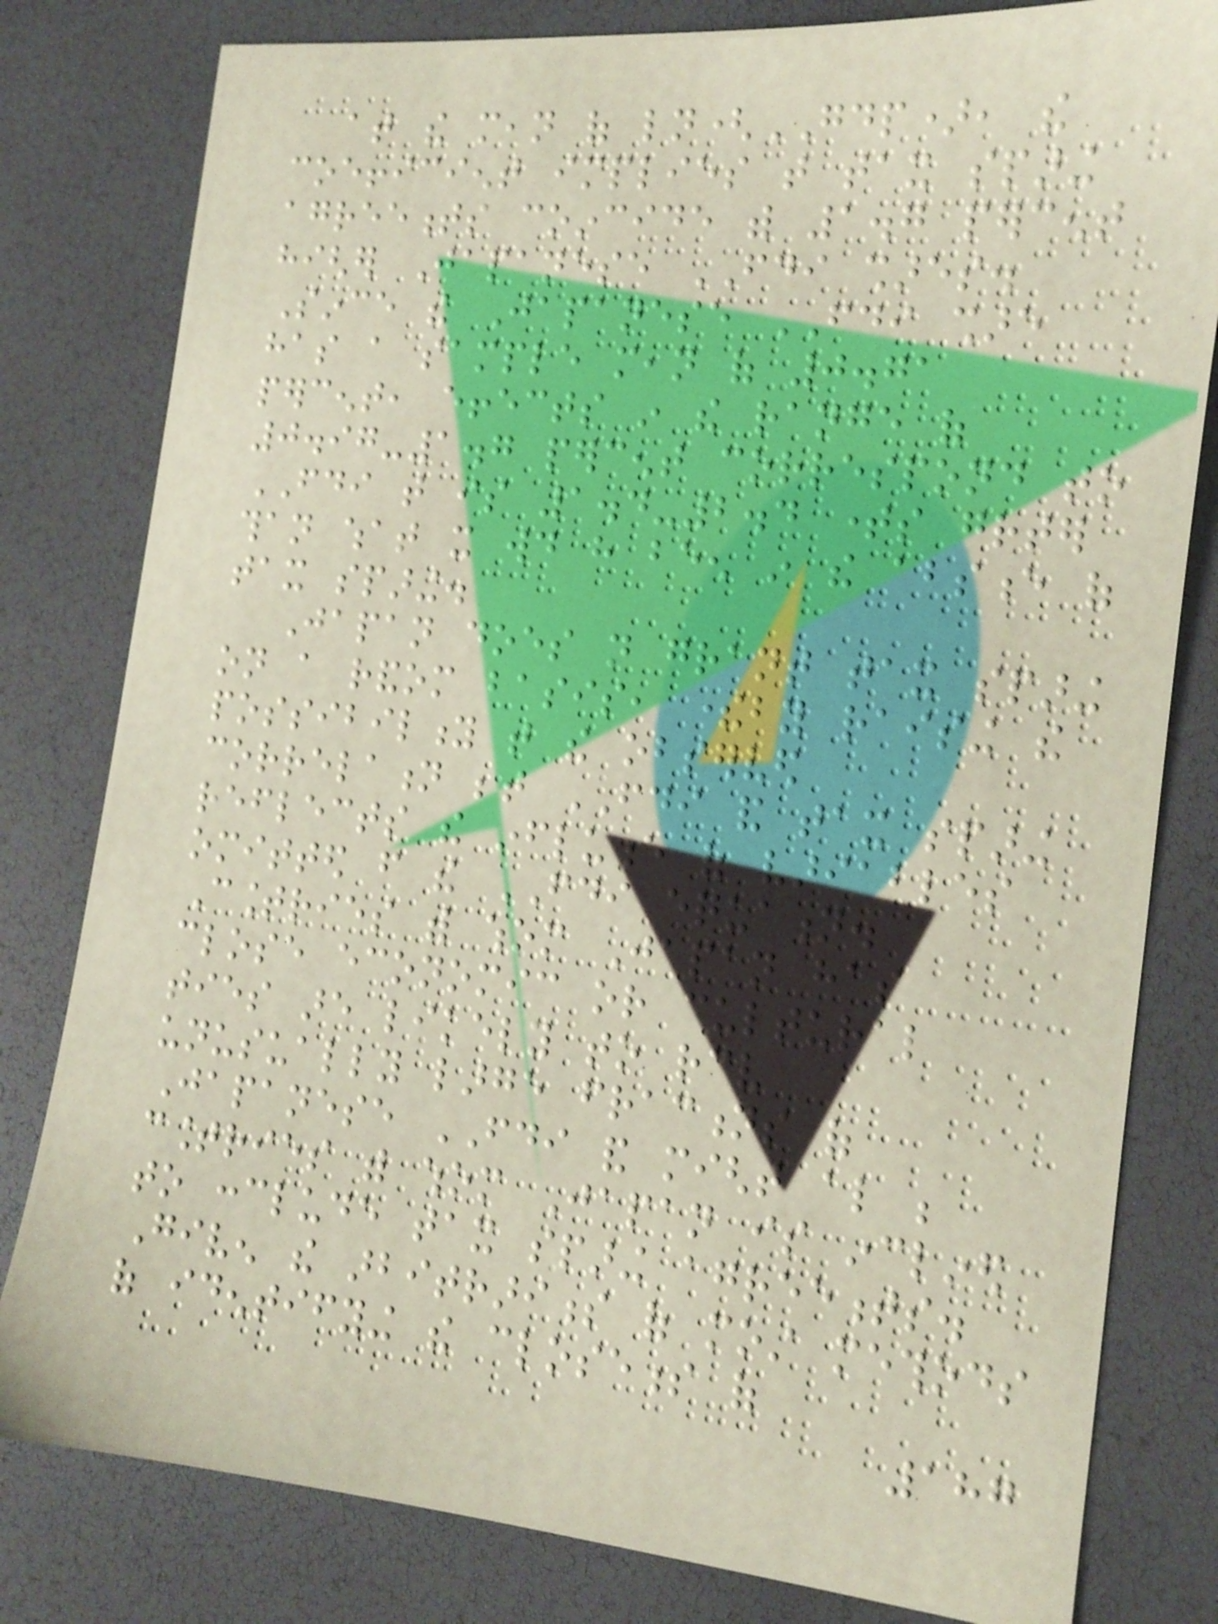at the mean of ln(GDP), the
coefficient implies that tax sparing
agreements coincide with 1.7 percent
higher Japanese FDI shares.
Since the Japanese FDI share
has a sample mean of 0.71
percent, effects in the range of
0.97-1.7 percent correspond to
FDI that is 1.4-2.4 times greater
than what it would have been in the absence of
tax sparing.
Japan does not grant tax sparing
on a random basis, thereby raising the
possibility that the observed
correlation between FDI and tax sparing
reflects the influence of variables
omitted from the FDI equation.
Countries with whom Japan has
close economic or cultural
ties are likely to receive
unusually large fractions of
Japanese FDI and might also be
countries with whom Japan is inclined
to conclude tax sparing agreements.
Given the arbitrariness of most methods
of identifying the closeness of
187
